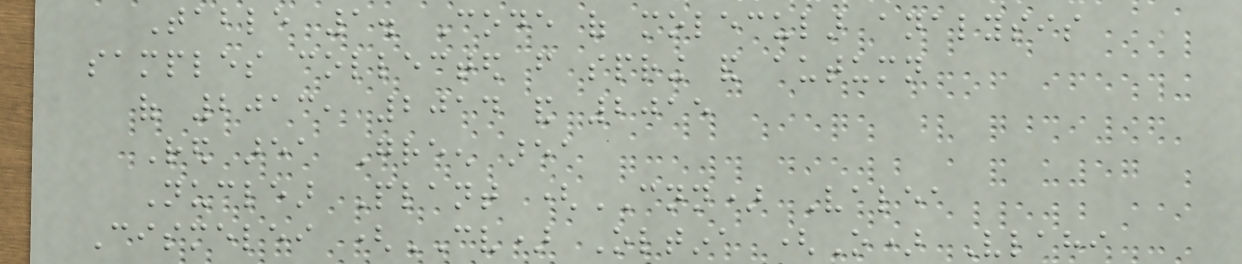Table 1. Code of molecular analysis
samples collected from spring and autumn
of 2013, 2014 and 2015
Red area Green area
Nuclear Plant (CNN) Valea
Cismelei (CV) Oltina (O) Vlahi
